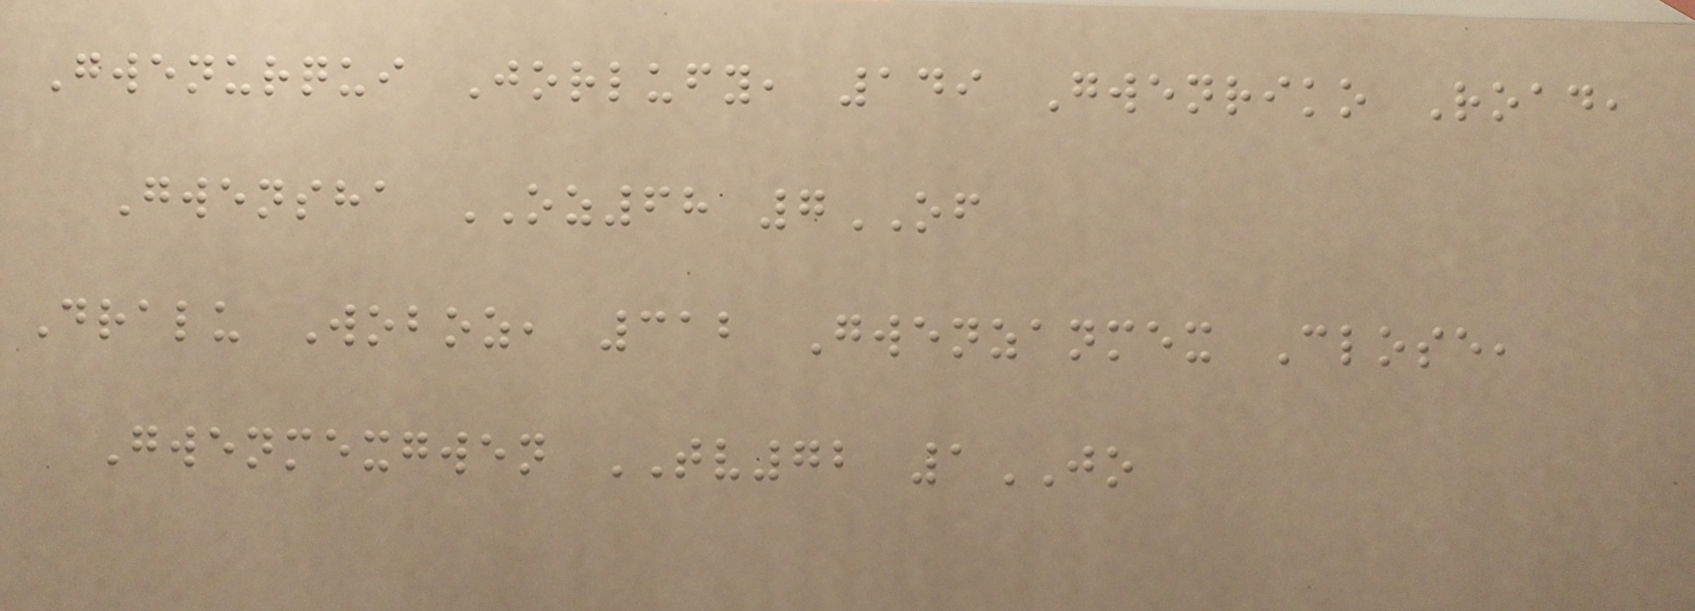Gwenurqui Jorlufy, 149 Gwenriko Road,
Gwensha OZ68 7OF
Dralu Woboz, 312 Gwenzanmex Close,
Gwenmexgwen TV72 1JO
